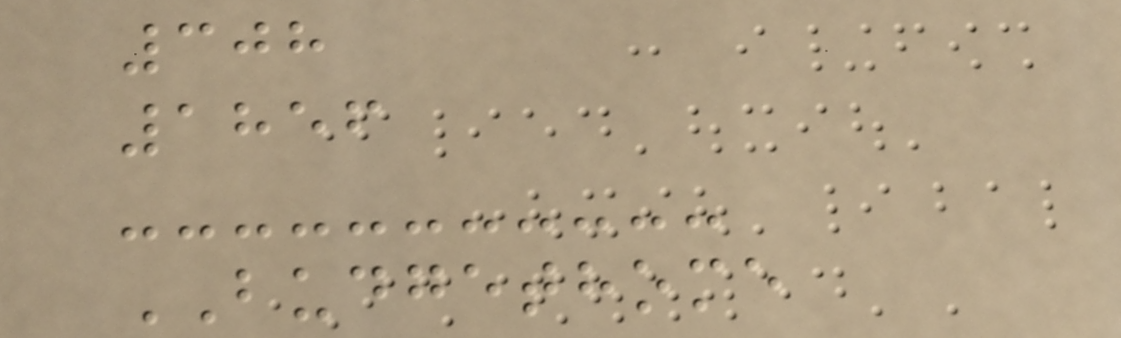308
1856
BUDGETHOME
